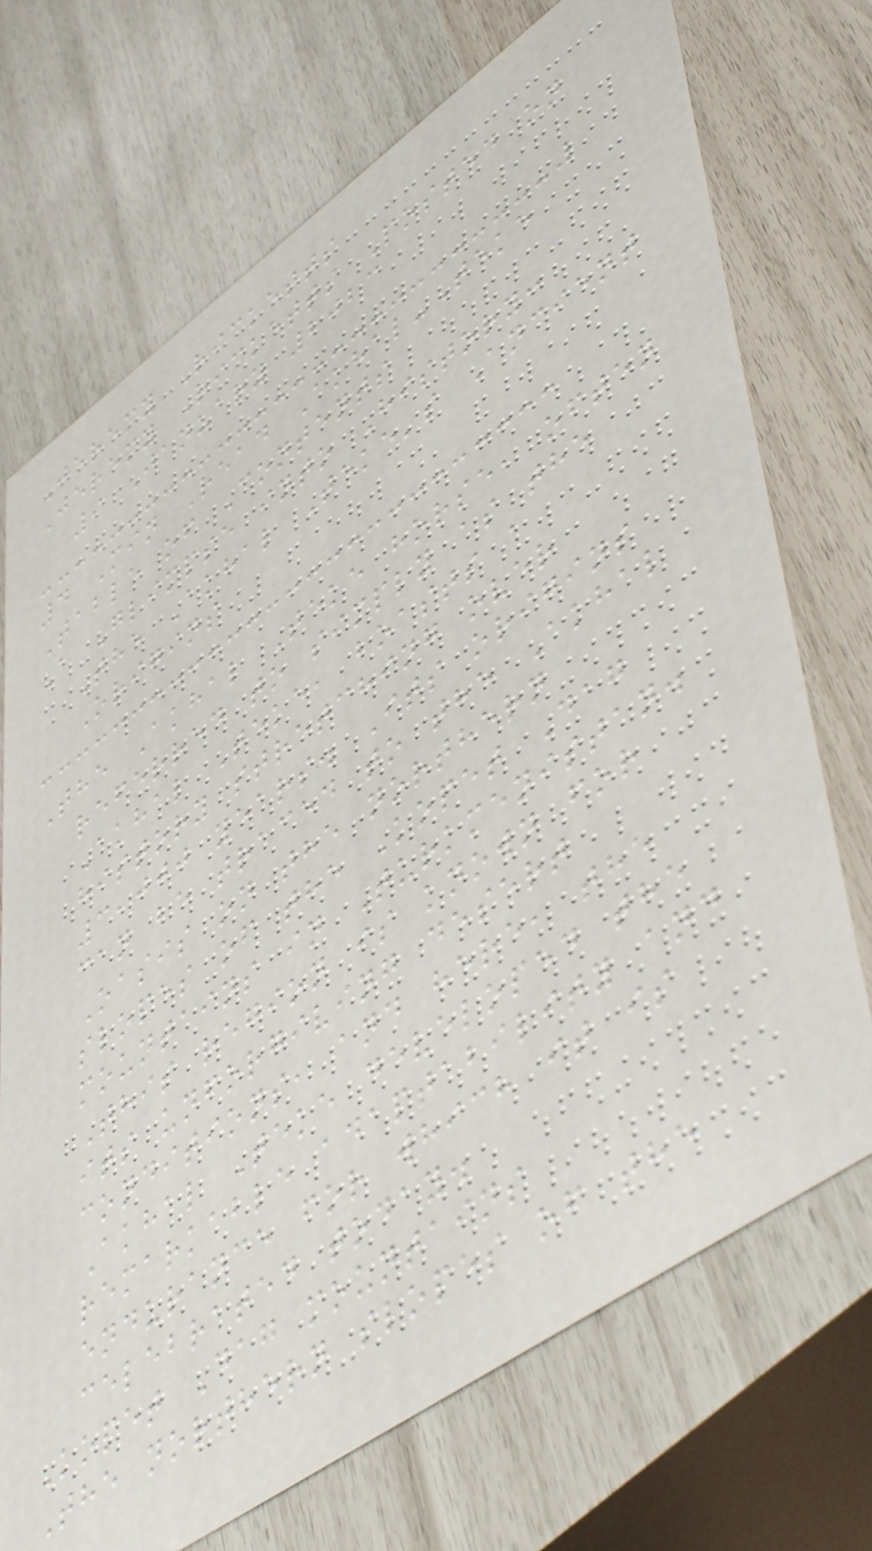Jeremy Ricketts
Jeremy Ricketts Posted on
9 January 2023
4 Min Read Akhal-Teke
Table of Contents
A Glimpse into History:
The Akhal Teke's Ancient
Origins
The Akhal Teke horse, often
referred to simply as the
Akhal Teke, boasts a
history stretching over
3,000 years. Its origins
can be traced to the Akhal
Oasis on the northern
slopes of the Kopet Dag
mountains in Turkmenistan.
This region is known for
its unforgiving desert
conditions, and here, the
Akhal Teke developed the
remarkable adaptability and
endurance for which it is
celebrated today.
Kopet Dag mountains
The northern slopes of the
